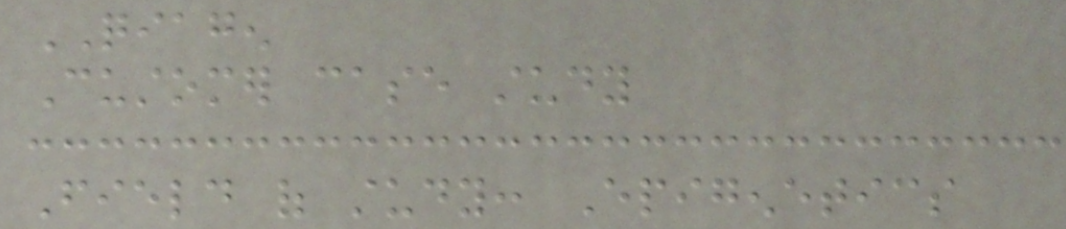QIAGEN
Customer case study
Field of study: Epigenetics
